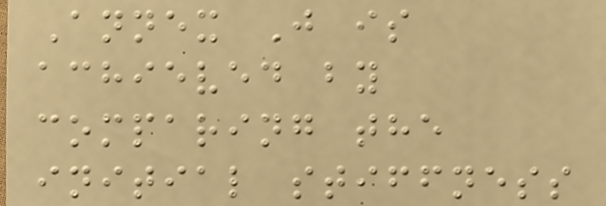Annex J is
achieved by
comparing the
initial stiffness
